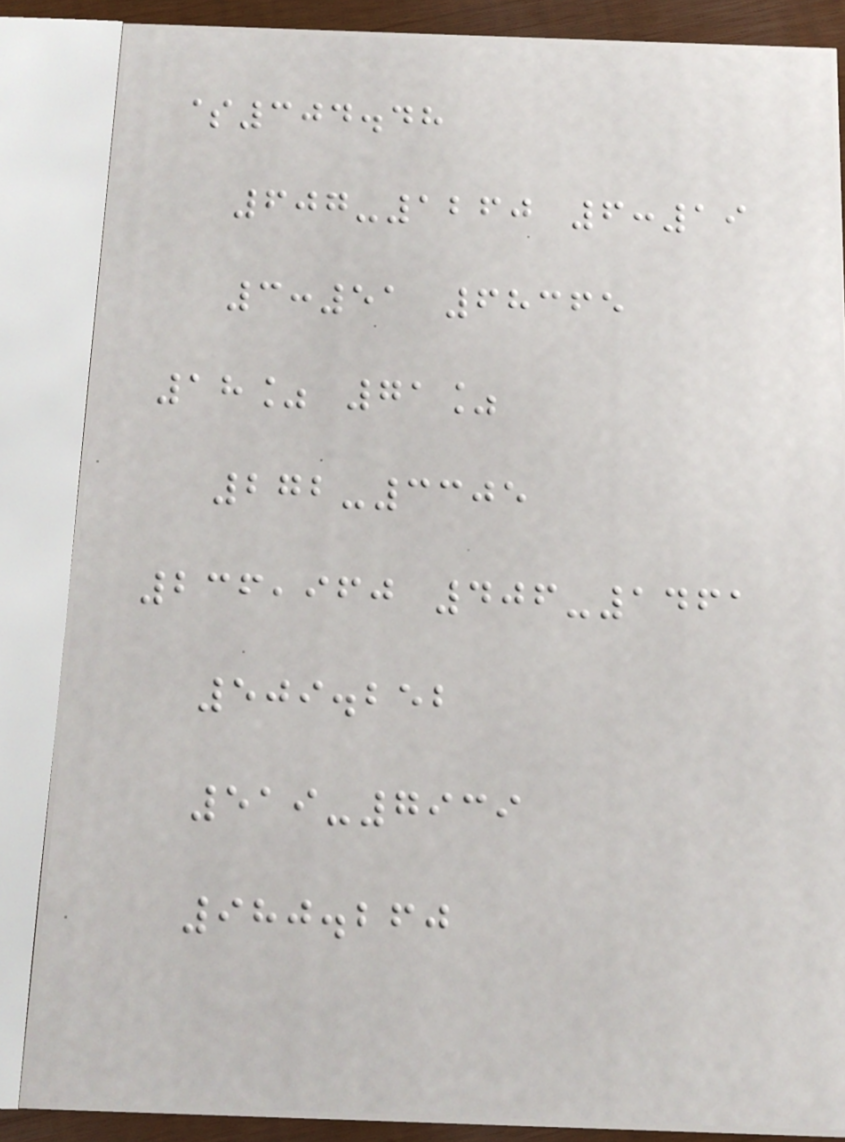$304.48
607-1260 6:19
3:51 68365
18% 71%
272-3305
236,960 406-1461
509.252
519-7939
980.260
